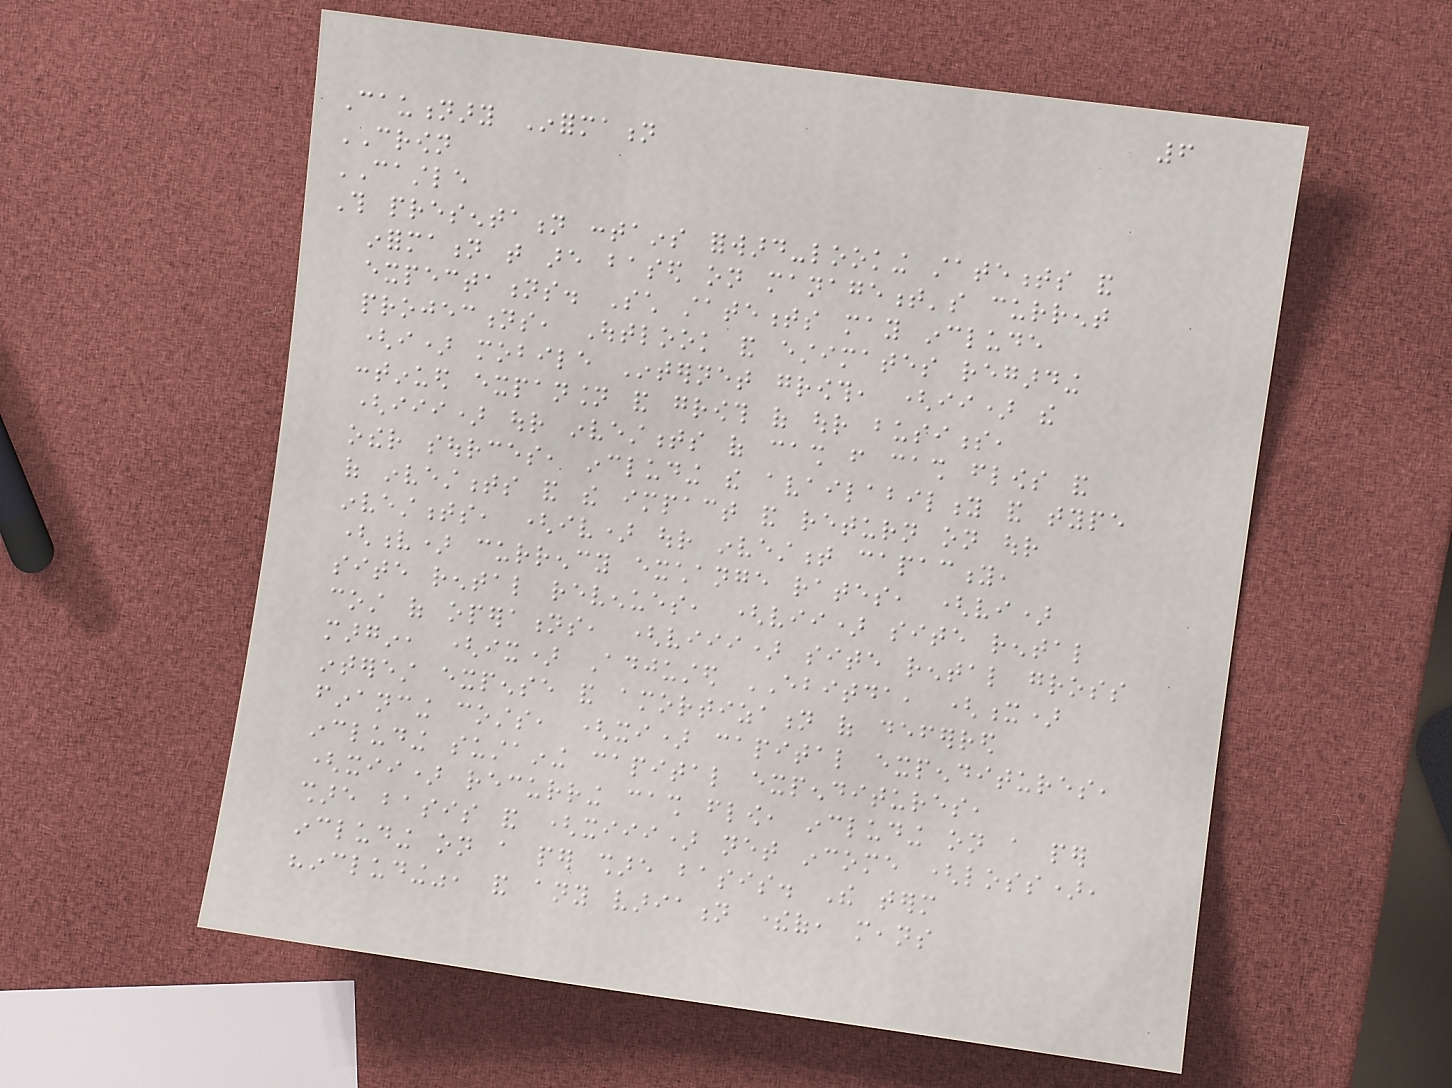6
Cautionary Information
CROWN
CASTLE
This presentation contains forward-looking statements and
information that are based on management's current
expectations. Such statements may include
projections, Outlook and estimates regarding
(i) mobile Internet growth, (ii) the
continued expansion and growth of our business,
(iii) our investments of cash from cash flows and
other sources, including the availability and type
of investments and the impact and return on our
investments, (iv) our investment capacity,
(v) currency exchange rates, (vi)
site rental revenues, (vii) site rental
cost of operations, (viii) site rental gross
margin, (ix) Adjusted EBITDA, (x)
interest expense and amortization of deferred
financing costs, (xi) capital expenditures,
including sustaining capital expenditures,
(xii) recurring cash flow, including on a per
share basis and (xiii) net income (loss),
including on a per share basis. The term
"including", and any variation thereof, means
